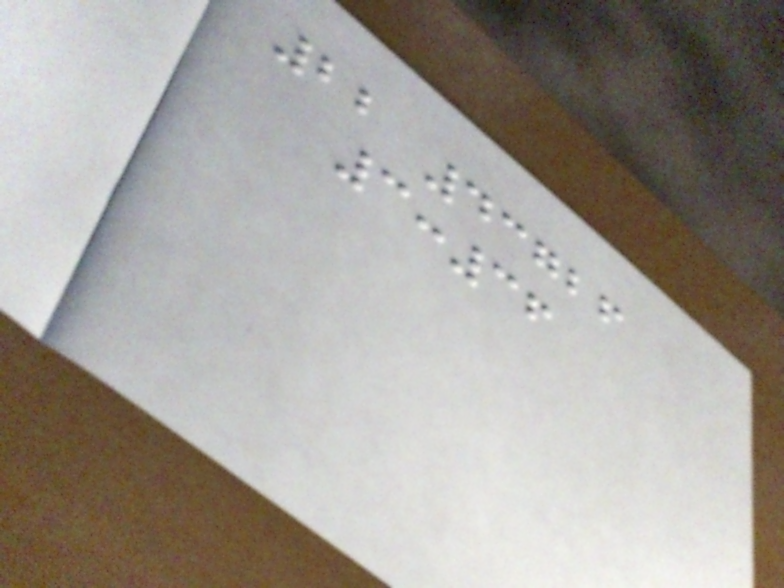22 43726
3:36
